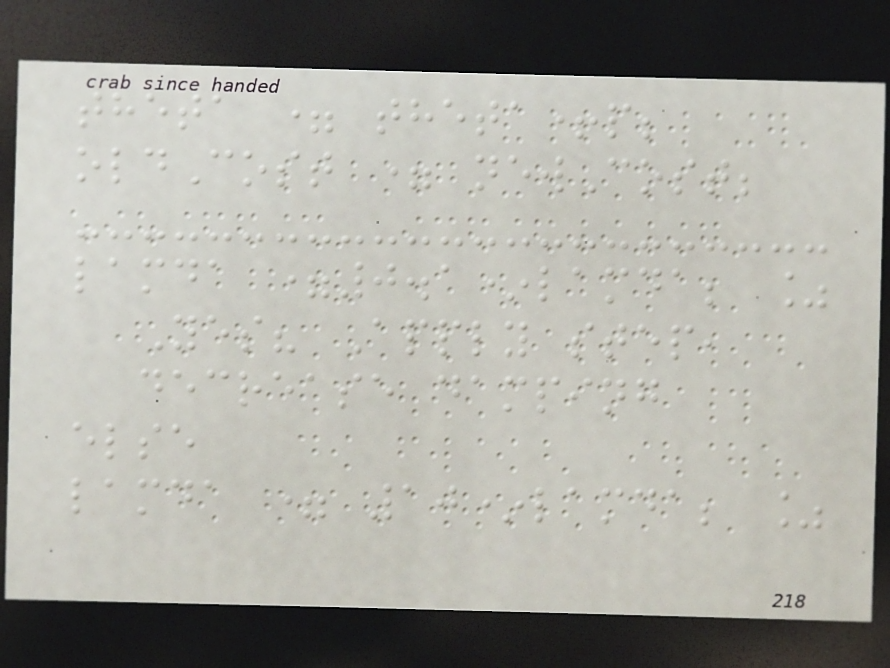theta = theta+p;
oldCost = newCost;
lamda =0.1*lamda; %
Yes? Apply step,
decrease damping
else
lamda = 10*lamda; %
